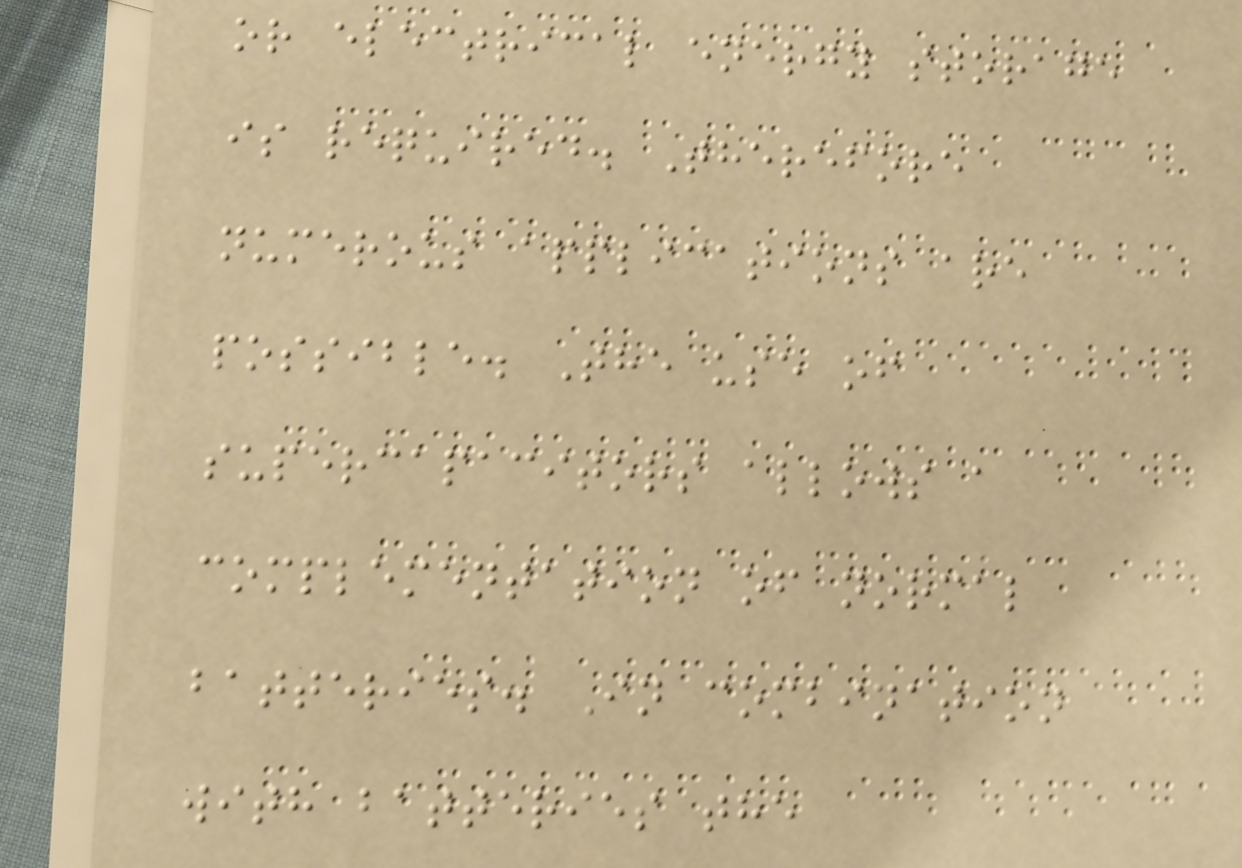or electrical energy storage
is required. Therefore
numerous applications are
possible. The use of
supercapacitors allows a
complementation of normal
batteries. In combination
with batteries the
